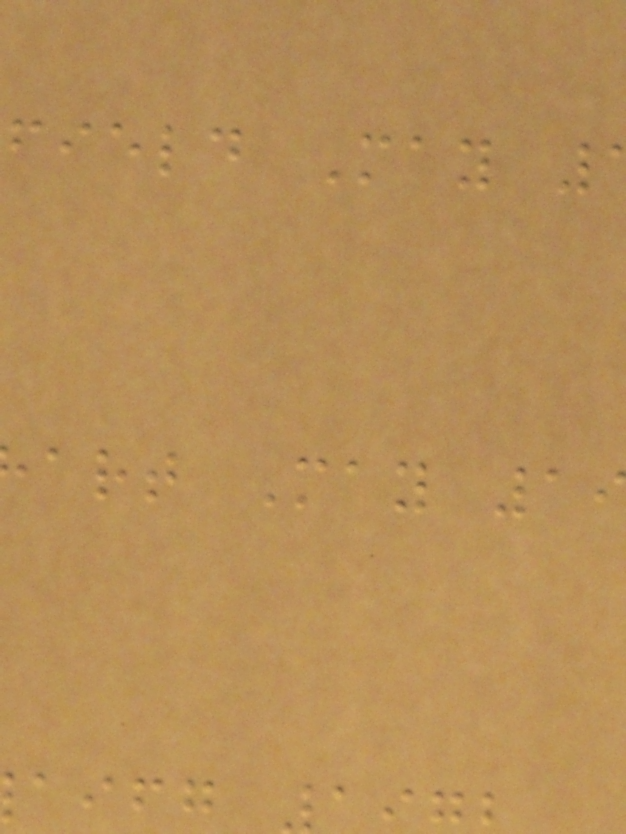field May
art May 1
